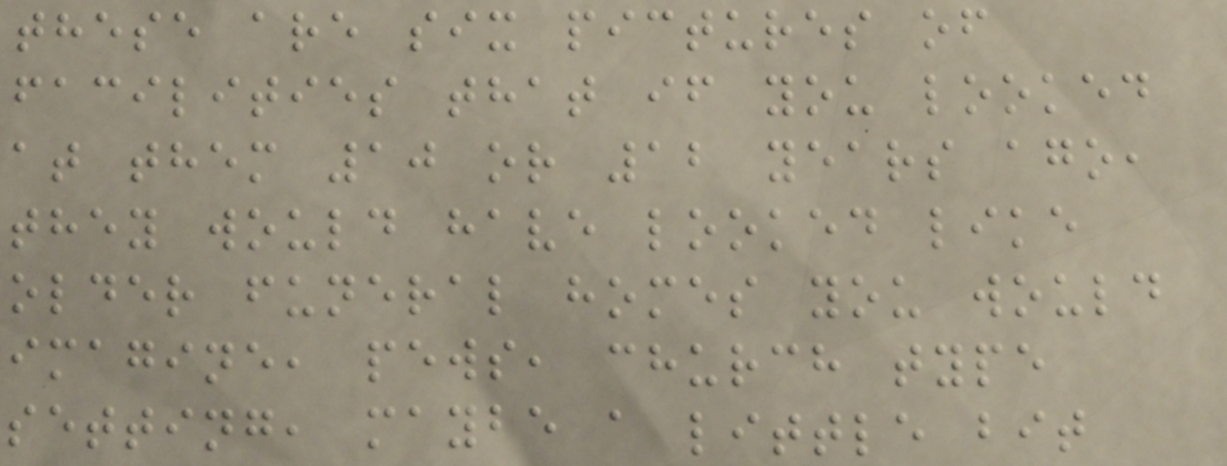these are six pictures of
facilities that if you looked
at them 10 or 12 years ago,
they would have looked like
older funeral homes you would
imagine, pews, church type
setting, maybe a little bit
